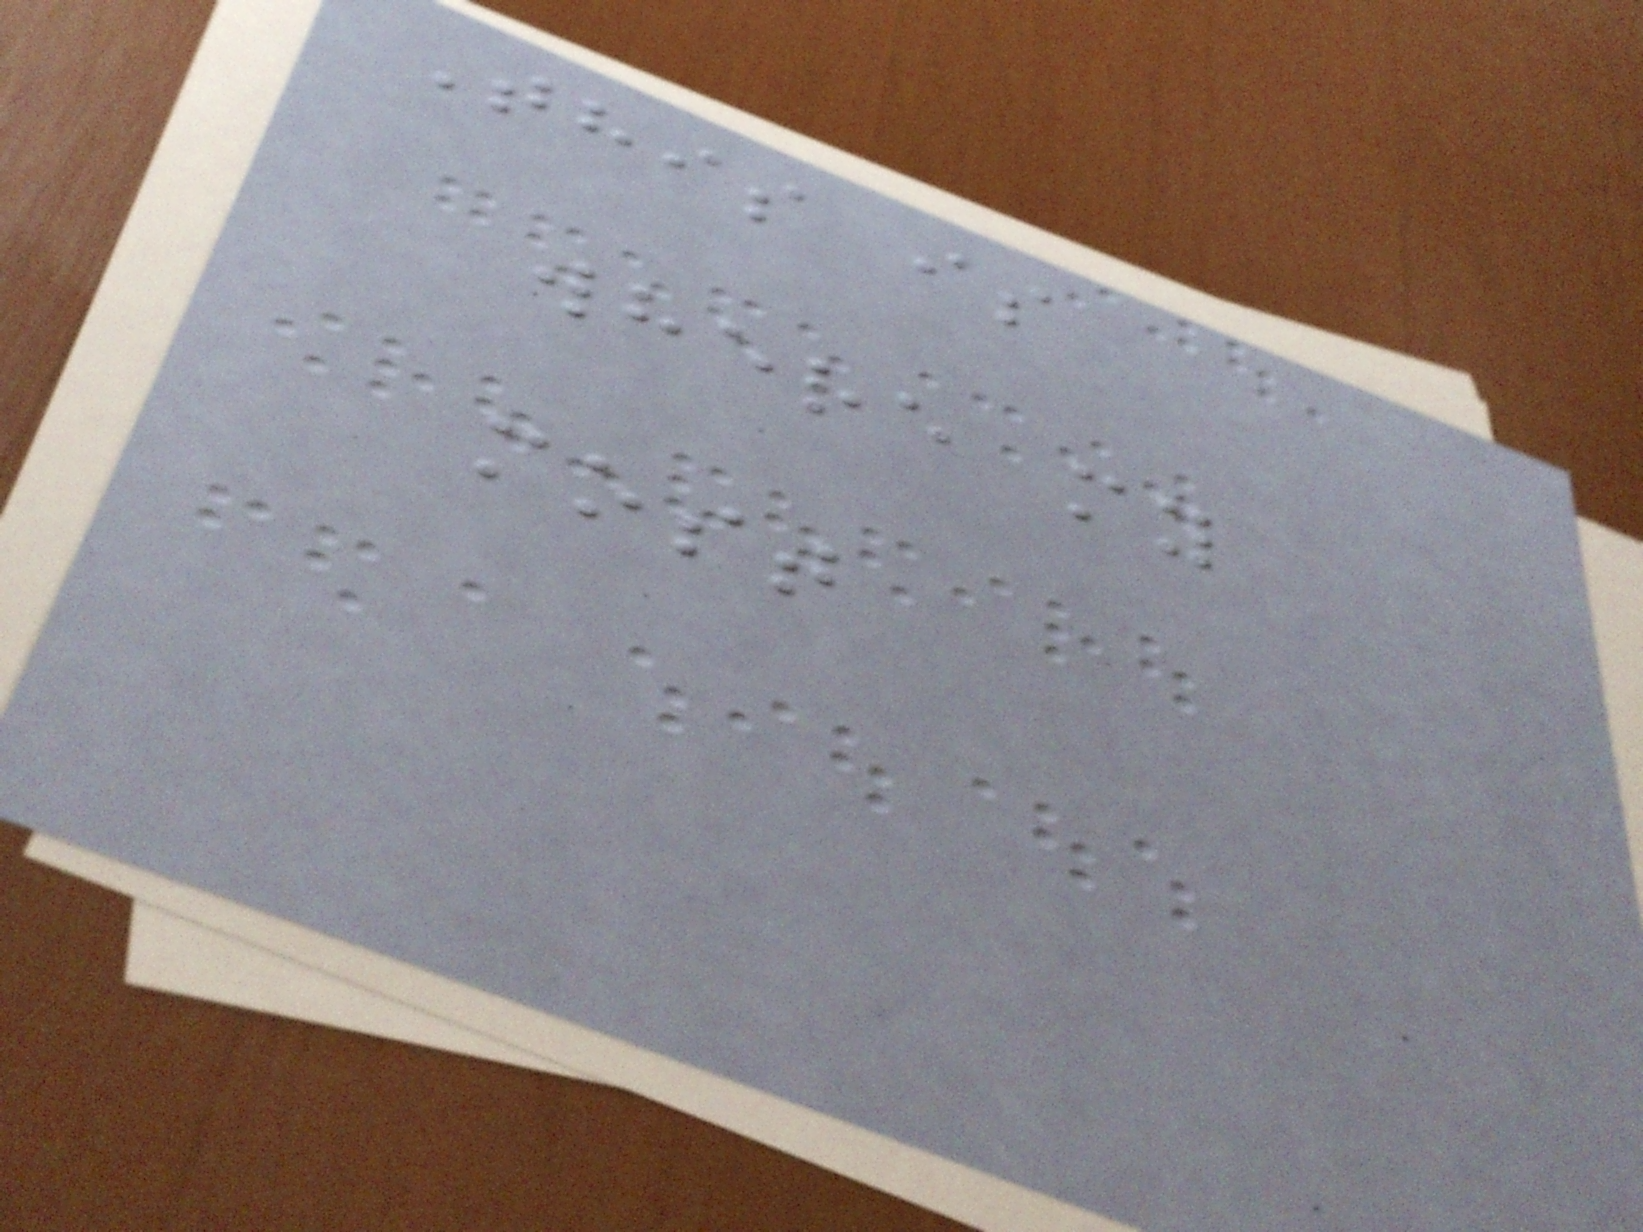This is
where my
most
